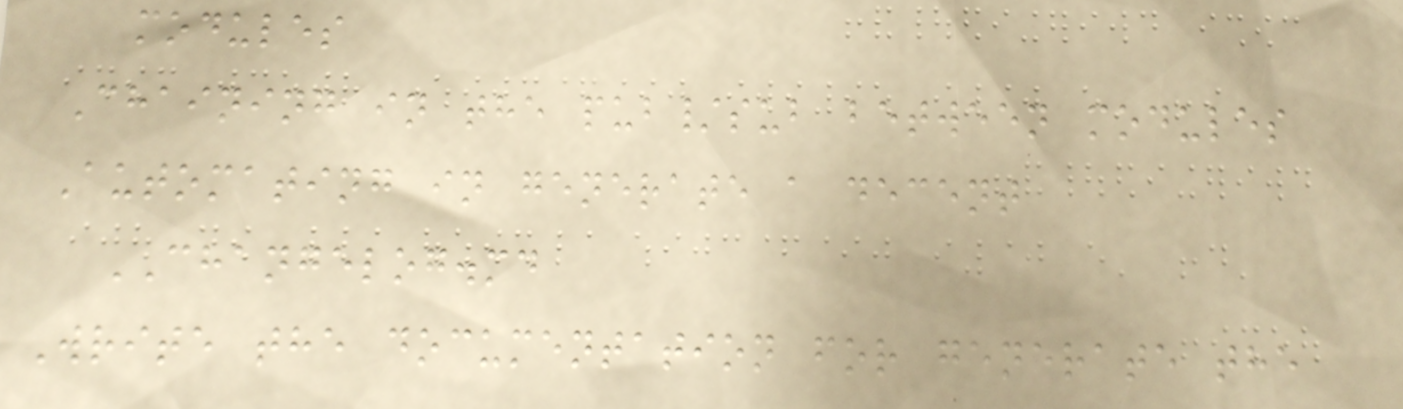modules
Chaining in the pub/sub between modules
Automating in generate a decent
CHANGELOG.md
Write the documentation for generate the
